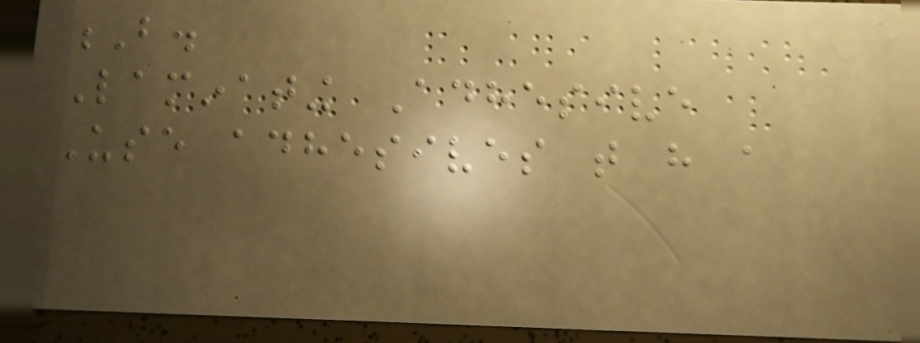B.
Laminating Adhesive
Use adhesives that have a
